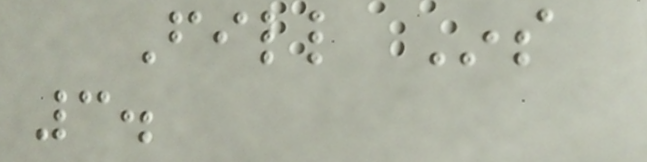Fill Ins
3.
